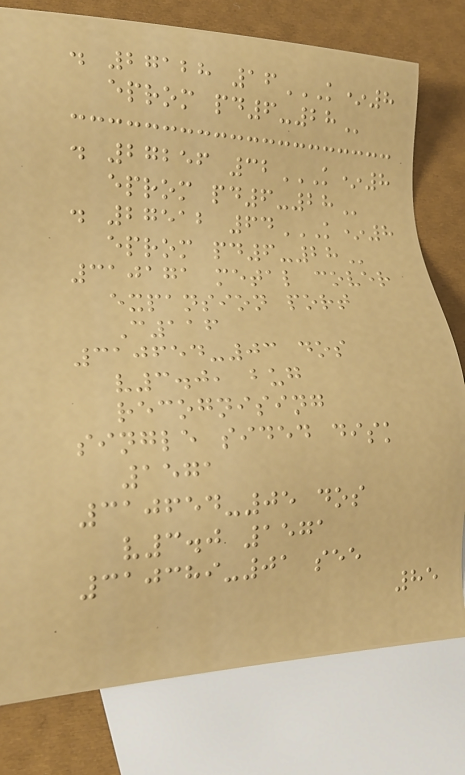. 27128 16K*8
EPROM PD6-28
. 27256 32K*8
EPROM PD6-28
. 27512 64K*8
EPROM PD6-28
310171 metal cover
expansion port
C116
310654-03 dos
v3.0, bug
recognising
single sided disk
1571
310654-05 dos
v3.0 1571
310389-01 see
85
